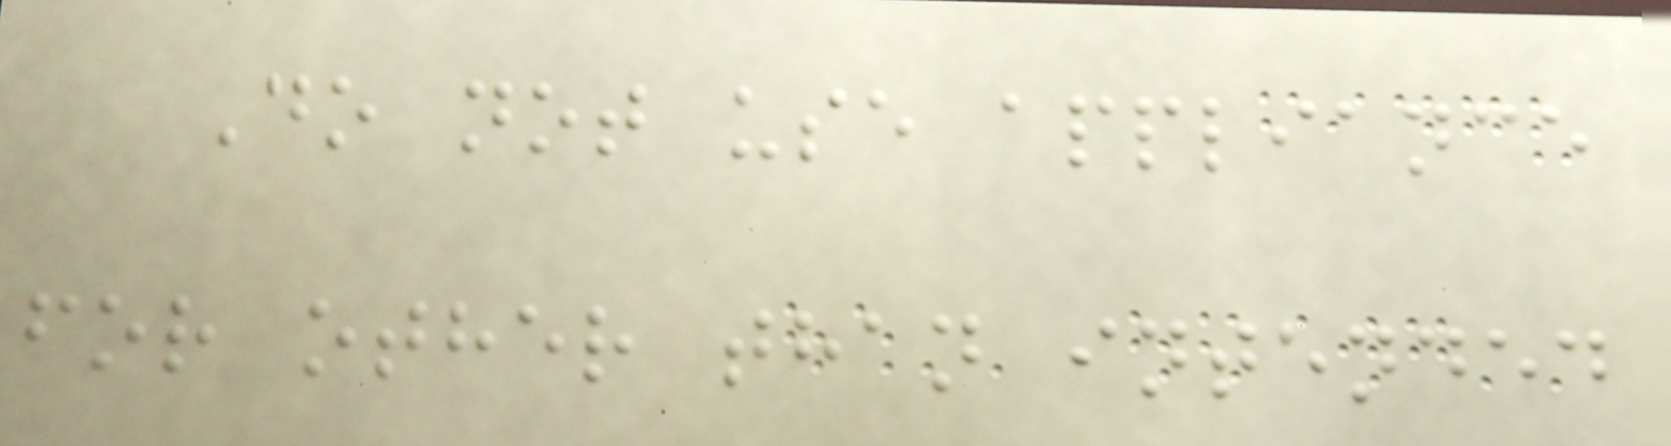Do not use appliance
for other than intended
